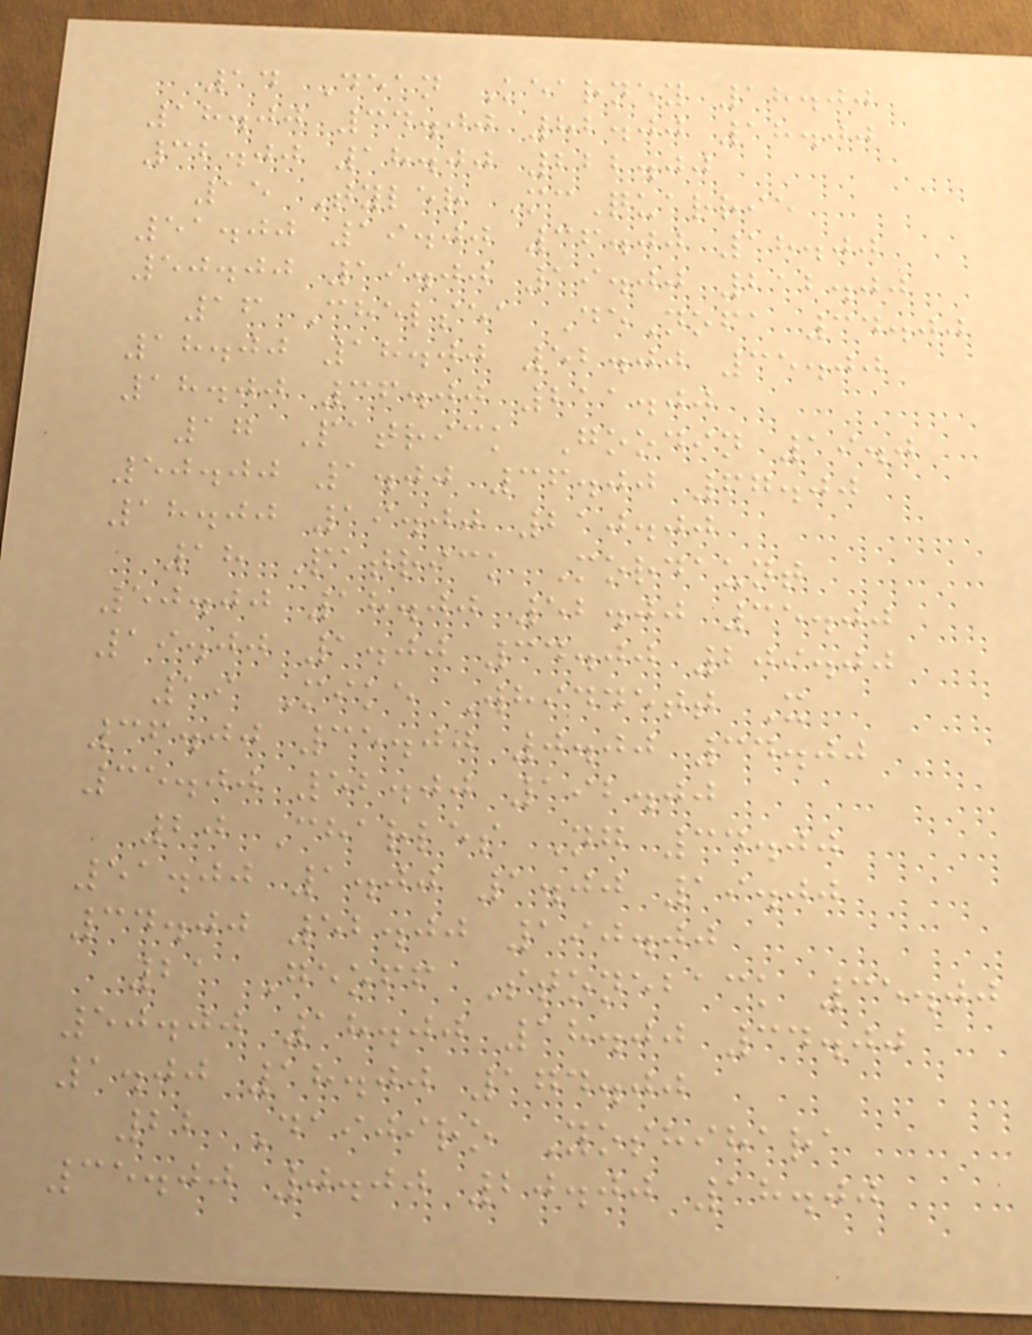14 Dean Kearney 18.00
18.00 34.00 82.00 18.00
32.00 18.00 222.00
15 Tyler McQuarrie
51.00 19.00 36.00 18.00
50.00 19.00 19.00 212.00
16 Chelsea DeNofa 34.00
18.00 18.00 52.00 35.00
18.00 36.00 211.00
17 Patrick Goodin 19.0
50.00 1.00 36.00 67.00
18.00 19.00 210.00
18 Patrick Mordaunt
50.00 18.00 52.00 35.00
19.00 1.00 34.00 209.00
19 Mike Whiddett X
36.00 35.00 0.00 34.00
35.00 52.00 192.00
20 Charles Ng 34.00
51.00 1.00 1.00 19.00
34.00 52.00 190.00
21 Geoff Stoneback 35.00
50.00 18.00 18.00 34.00
1.00 18.00 174.00
22 Daijiro Yoshihara
35.00 0.00 20.00 18.00
